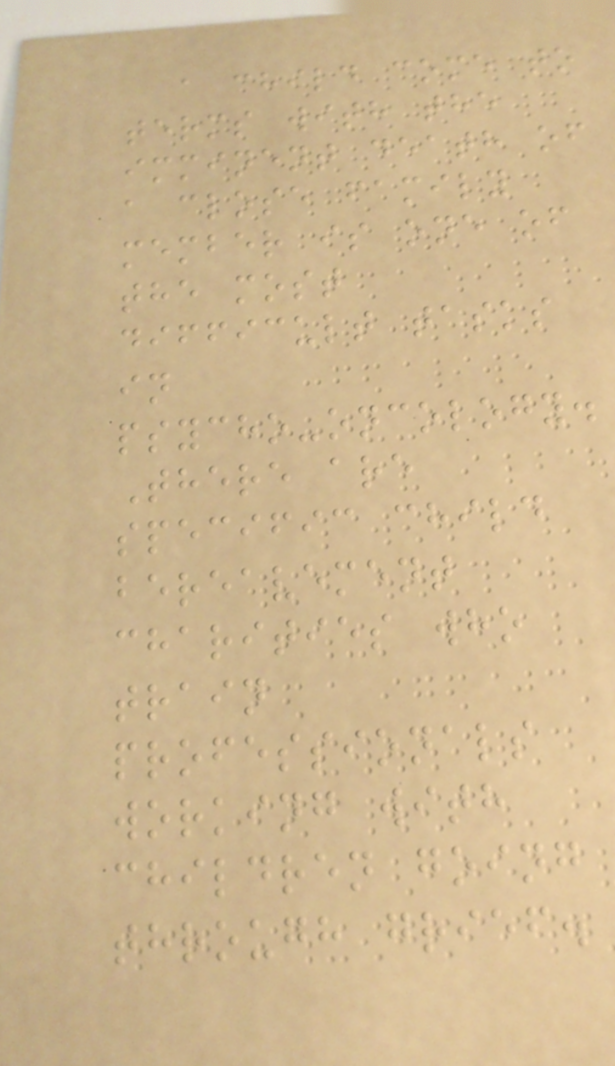a child come to
terms with the
imminent death of
a close family
member is one of
the most
difficult tasks
in
psycho-oncology.
There are
specific child
bereavement
charities who
train
professionals
working with
children going
through grief.
